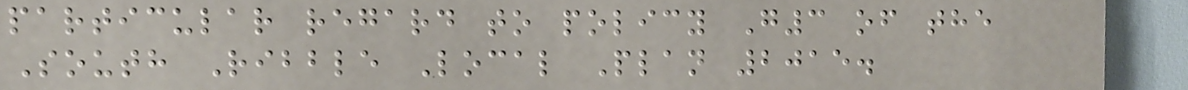particular regard to policy G3 of the
South Ribble Local Plan 2015.
